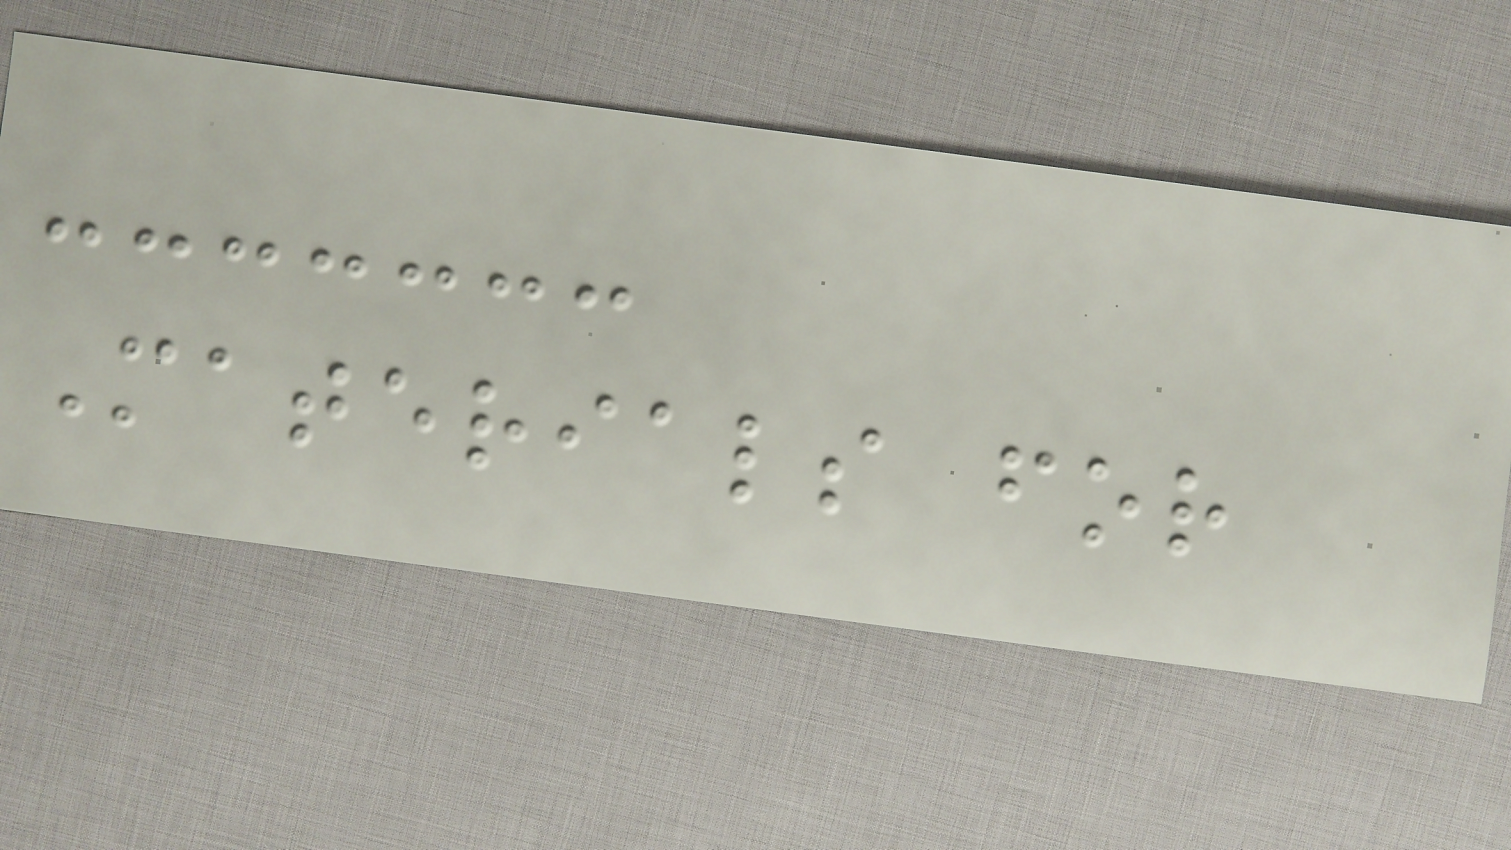Materials for
